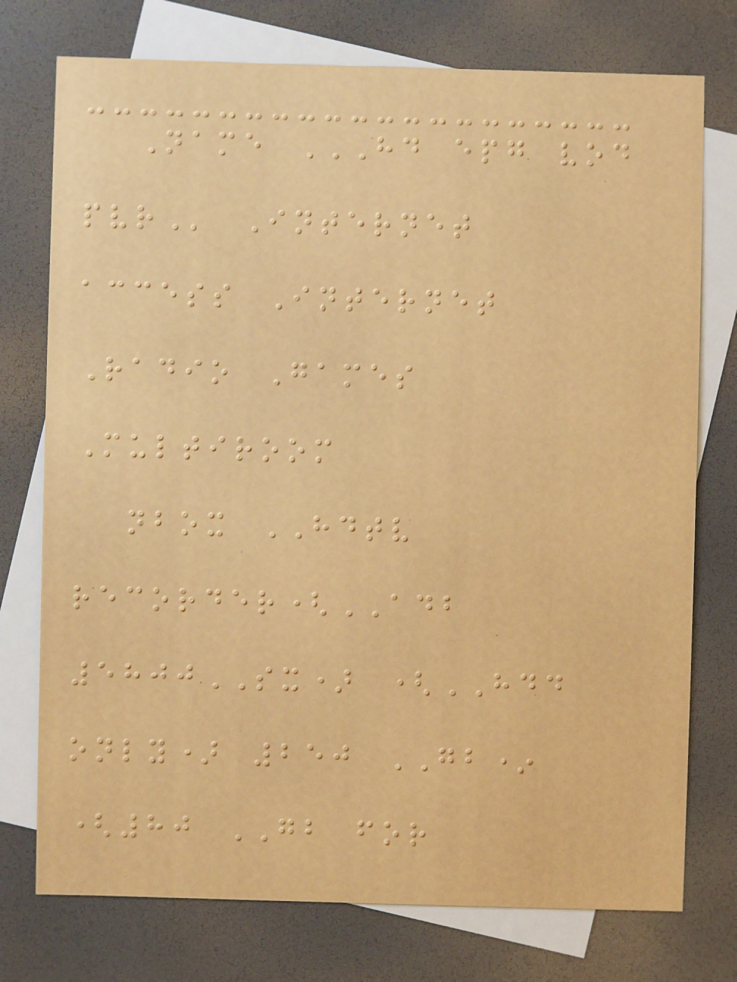Name HD EPG VOD
PVR Internet
access Internet
Radio Games
Multiroom
nbox HDTV
recorder(ADB
5800SX) (HDD
only) 250 GB*
(80 GB for
